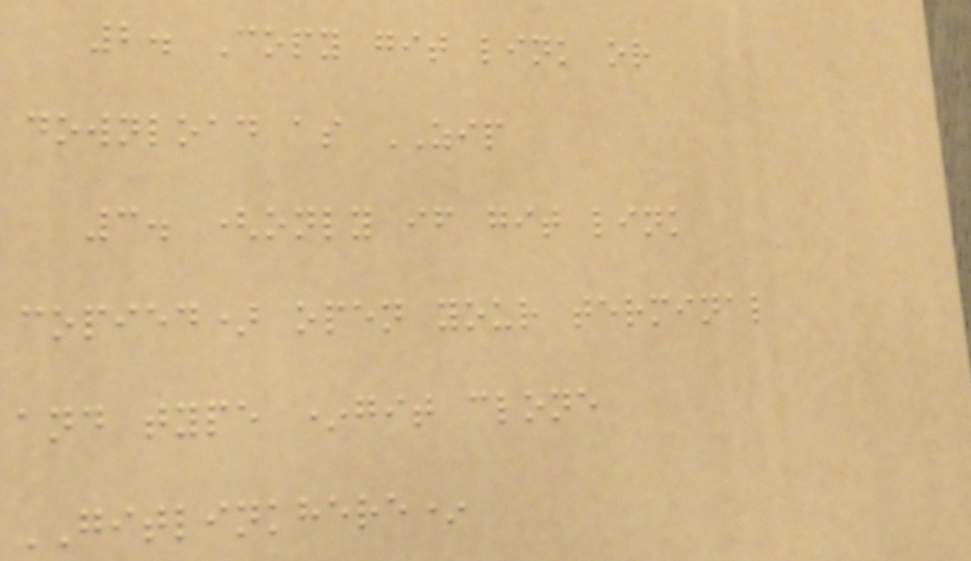2. Copy git link or
download as ZIP
3. (only if git link
copied) open your terminal
and type *git clone
GITLINKHERE*
